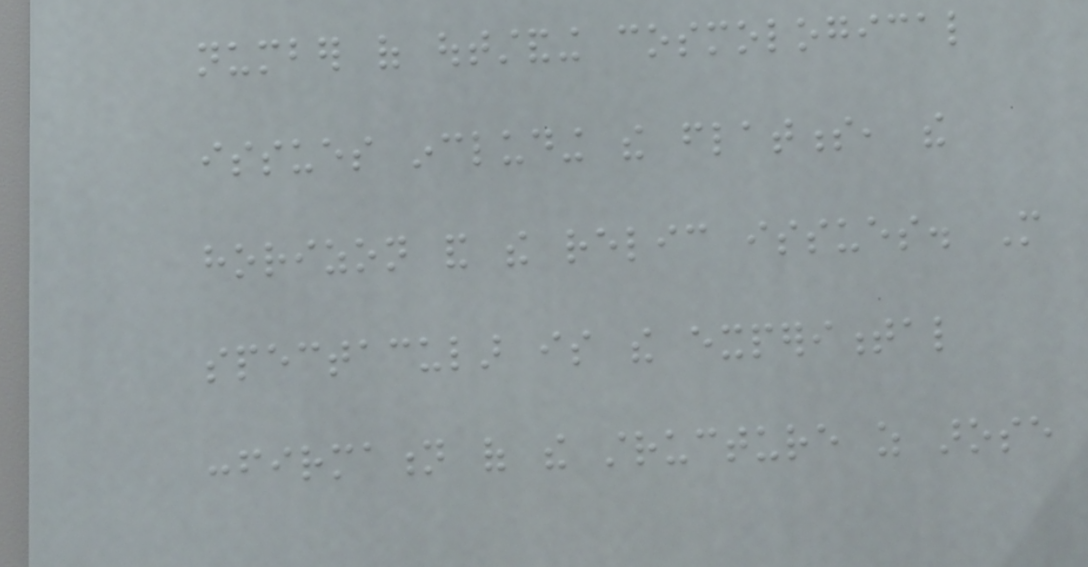number of outstanding cosmological
issues including the flatness, the
horizon and the relic issues. More
spectacular is the experimental
confirmation of the structure as arose
